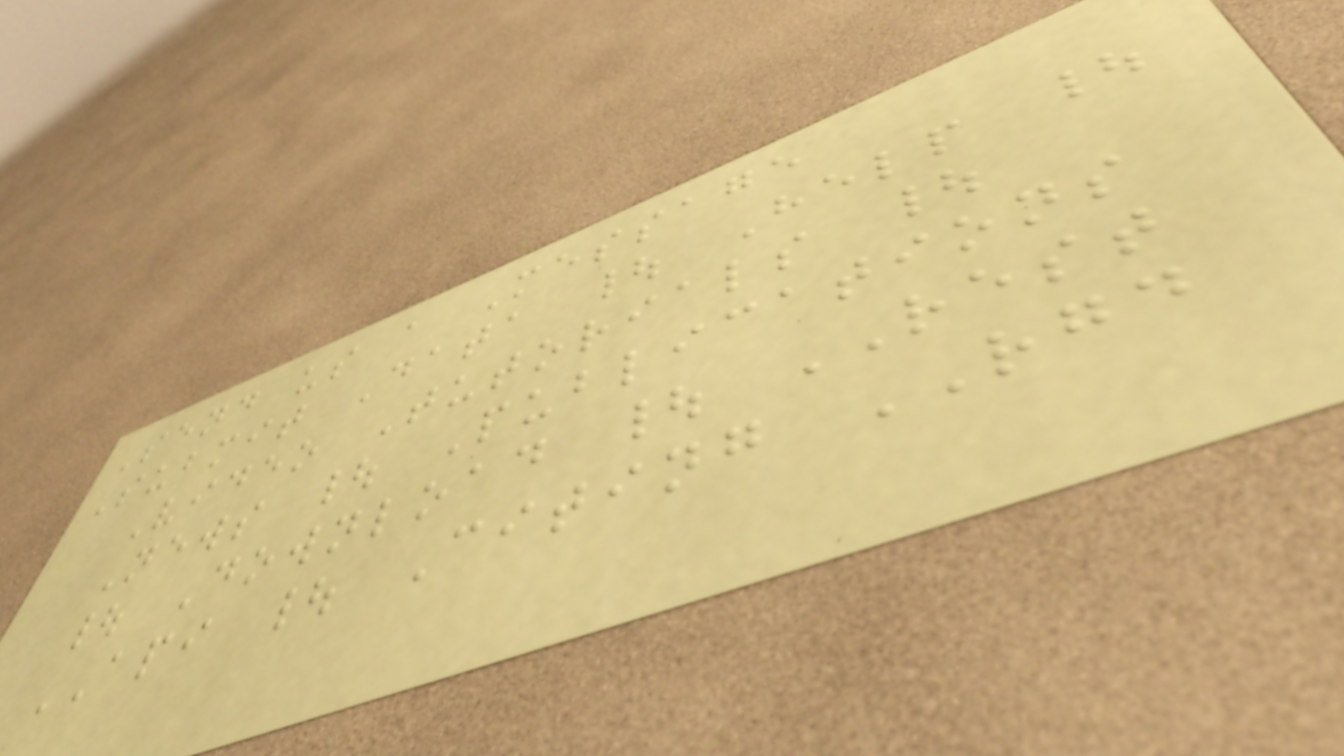Send us a Message
Submit Data | Help |
Video Tutorials |
News | Publications
| Download | REST
API | Citing RGD
